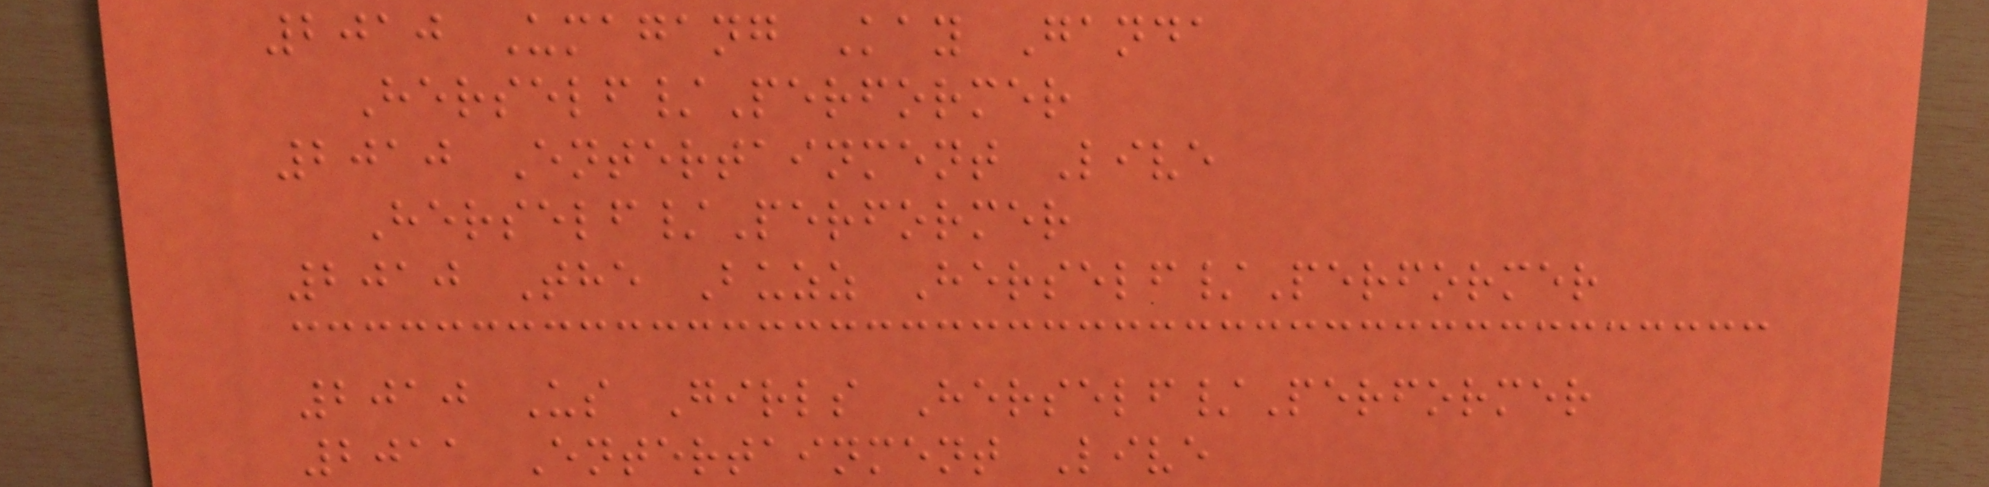2010 Umagang Kay Ganda
Herself/Performer
2010 Entertainment Live
Herself/Performer
2010 The Buzz Herself/Performer
2010 Us Girls Herself/Performer
2011 Entertainment Live
